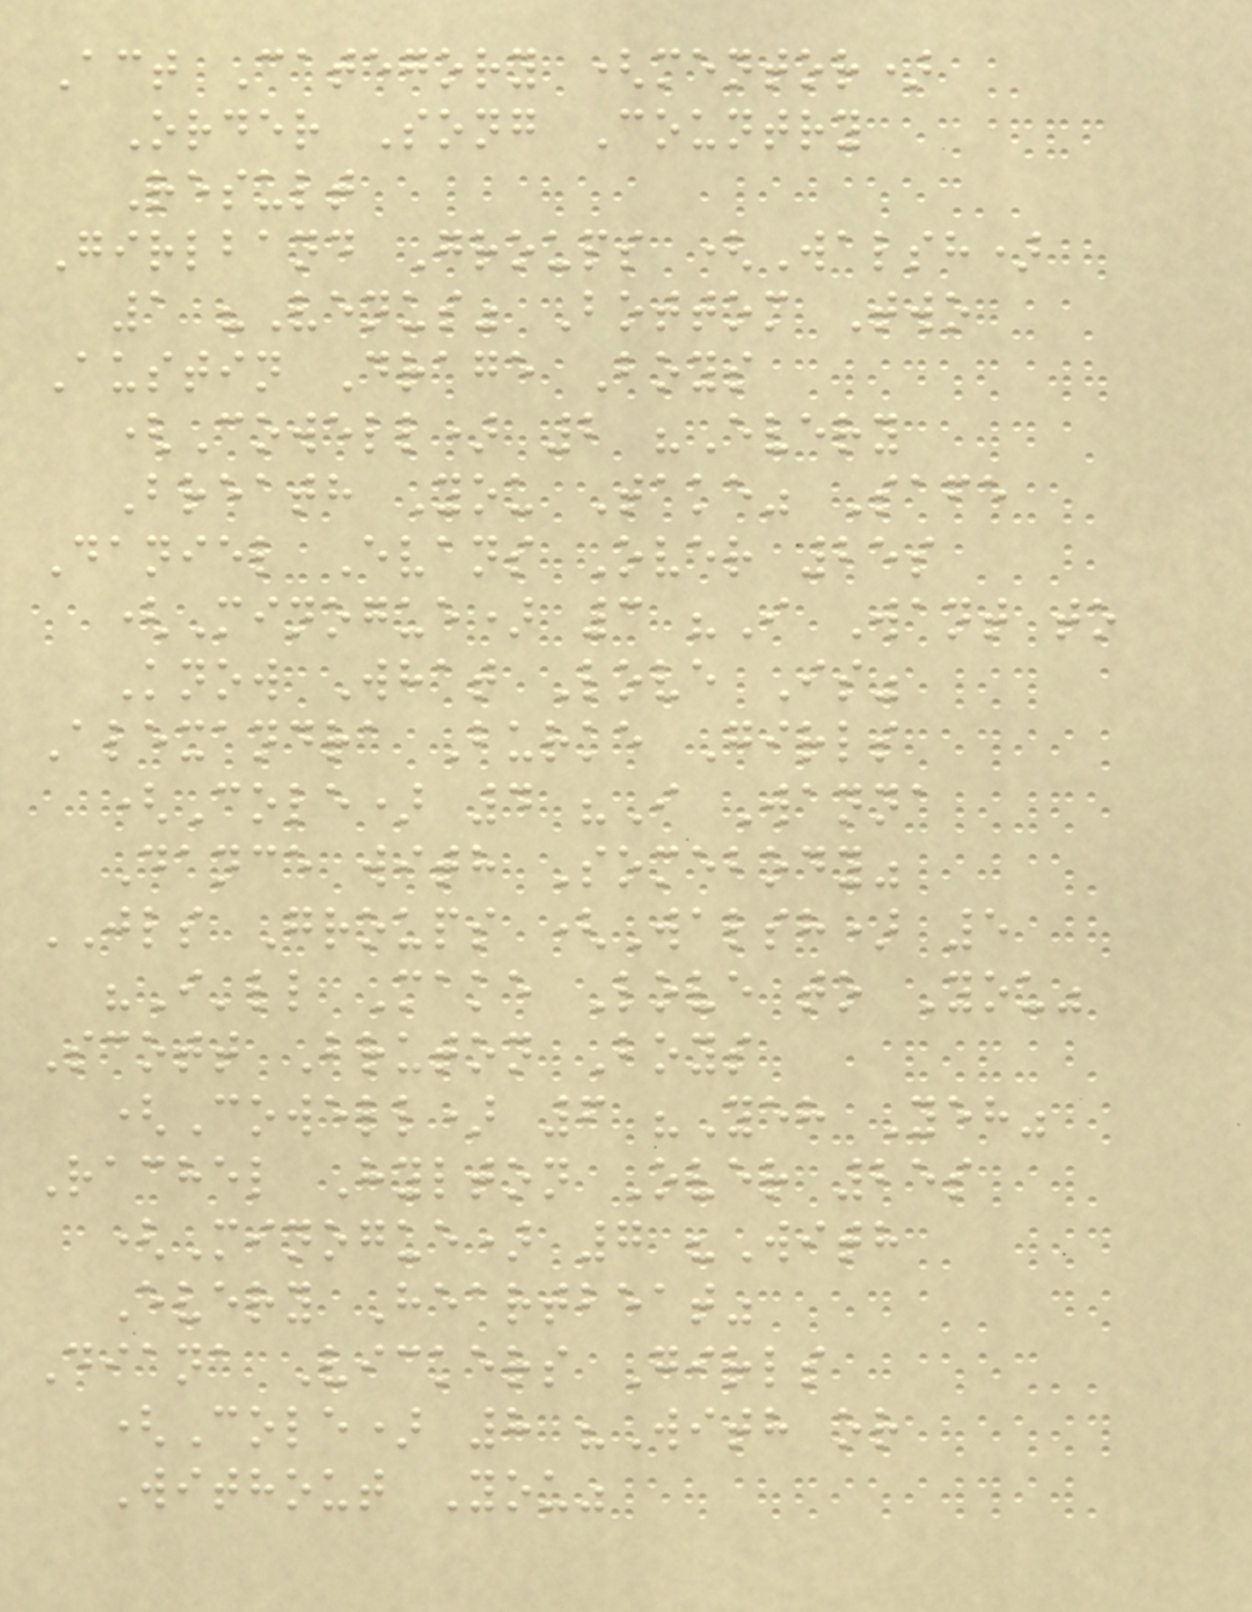Act Category (mentor)
Order Song Country
Result
Girlband Groups (Walsh)
1 "Venus" Bottom Two
Austin Drage Boys
(Cowell) 2 "Every
Breath You Take" Safe
Daniel Evans Over 25s
(Minogue) 3 "I Want to
Know What Love Is"
Alexandra Burke Girls
(Cole) 4 "I Wanna
Dance with Somebody"
JLS Groups (Walsh) 5
"I'll Make Love to You"
Scott Bruton Boys
(Cowell) 6 "Yeh Yeh"
Rachel Hylton Over 25s
(Minogue) 7 "With
Every Heartbeat"
Diana Vickers Girls
(Cole) 8 "With or
Without You"
